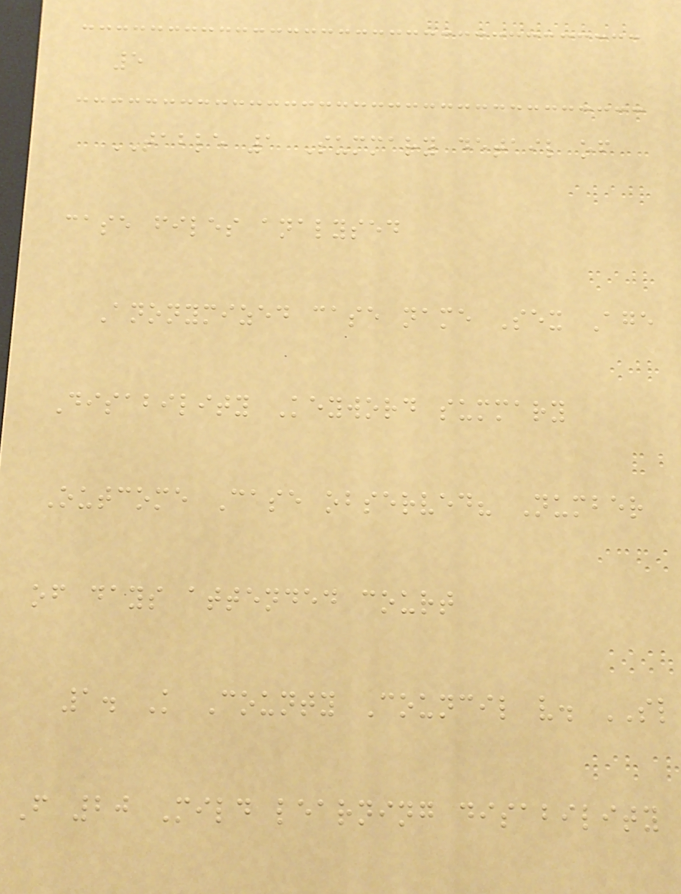5
TABLE 1 Summary detail of
case files analysed
Anonymized case name Sex Age
Disability Keyword summary
Outcome Case observed? Number
of days attended court
1. K County Council v. SL
F 20 Mild learning disability
